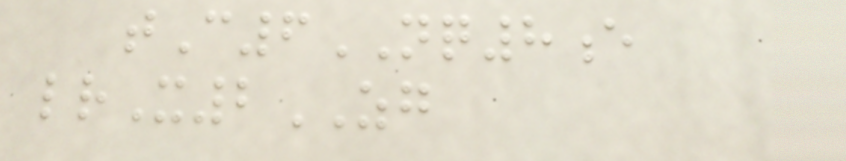tC6NQ8e
lrX2ZG
